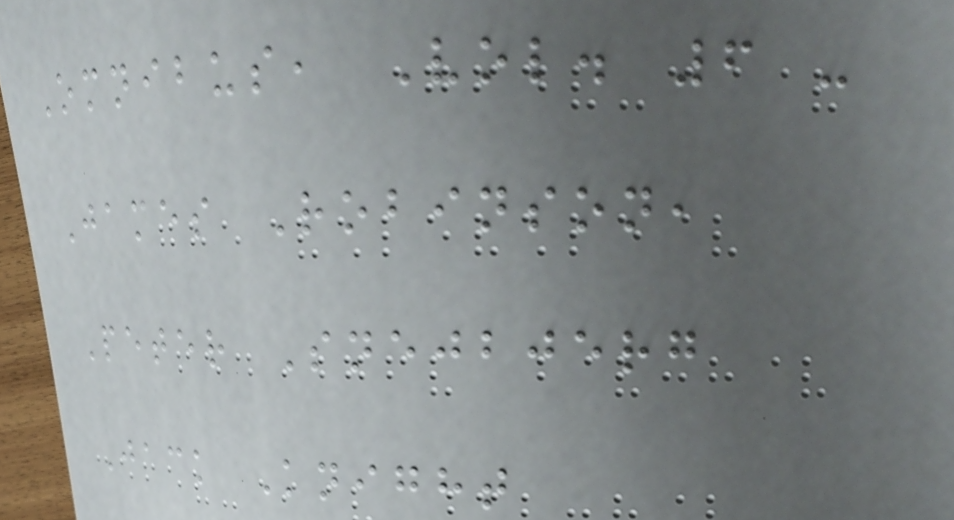Omnibus, Vol. 6 -
James Robinson,
Peter Snejbjerg
Jack Knight
